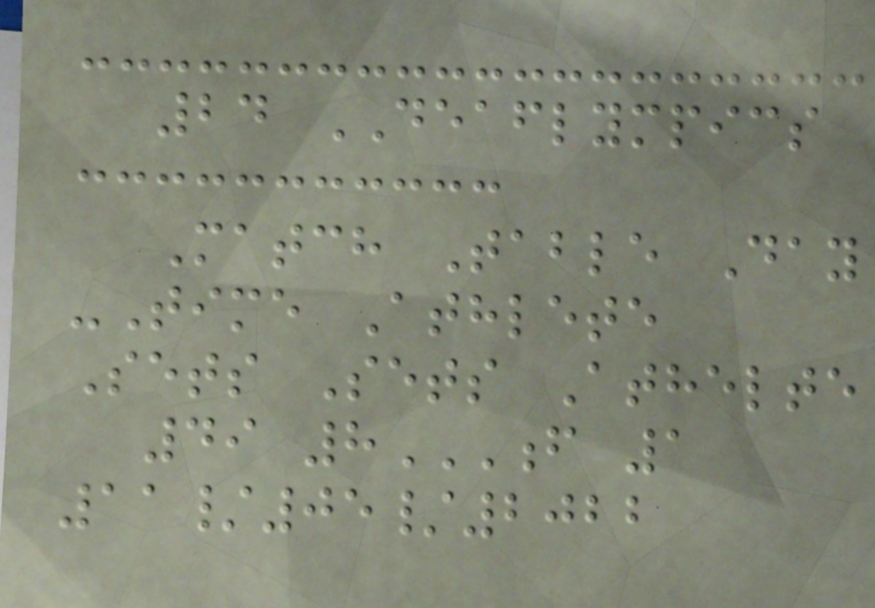24 DEAFLYMPICS
Match Table Day
-Time Athlete
Sets Sets Athelte
49 8F 1
11/05/2022
